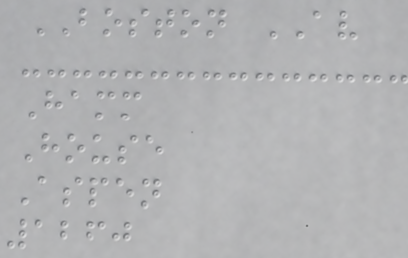BOSTON AV
Hamm
House
Aspen
1260
